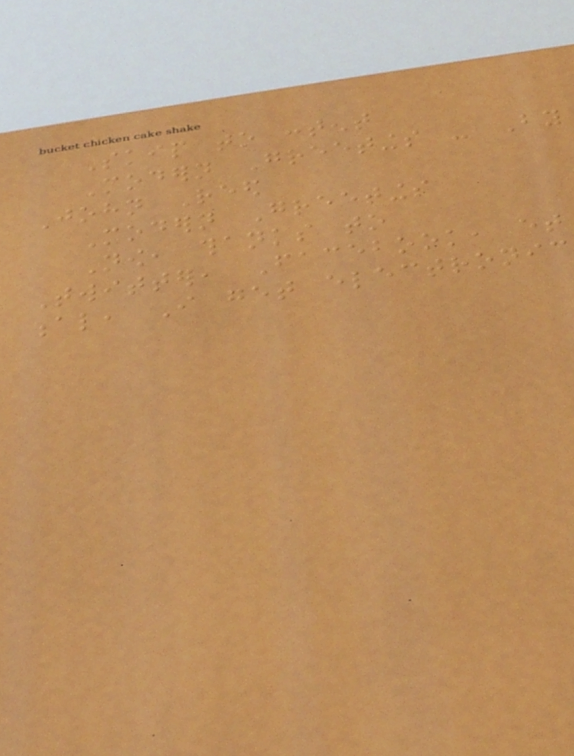Skip to content
Modern Greetings - By
John Reed
Modern Greetings
Now, thanks to
Twitter, Facebook, et
al, I get electronic
